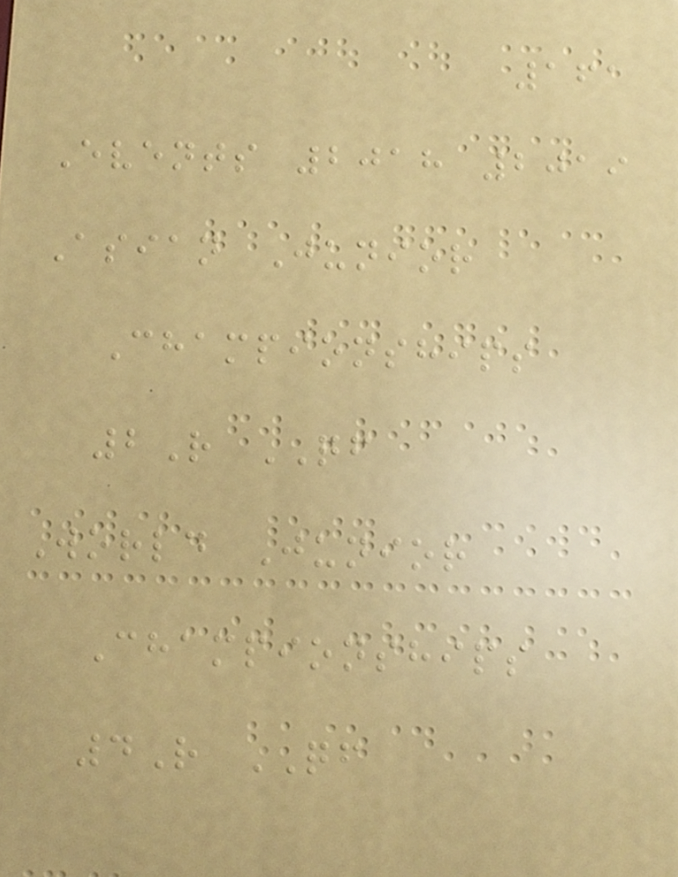161
Events 2018 2019
Asian Junior
Championships
2R QF
World Junior
Championships
4R QF
